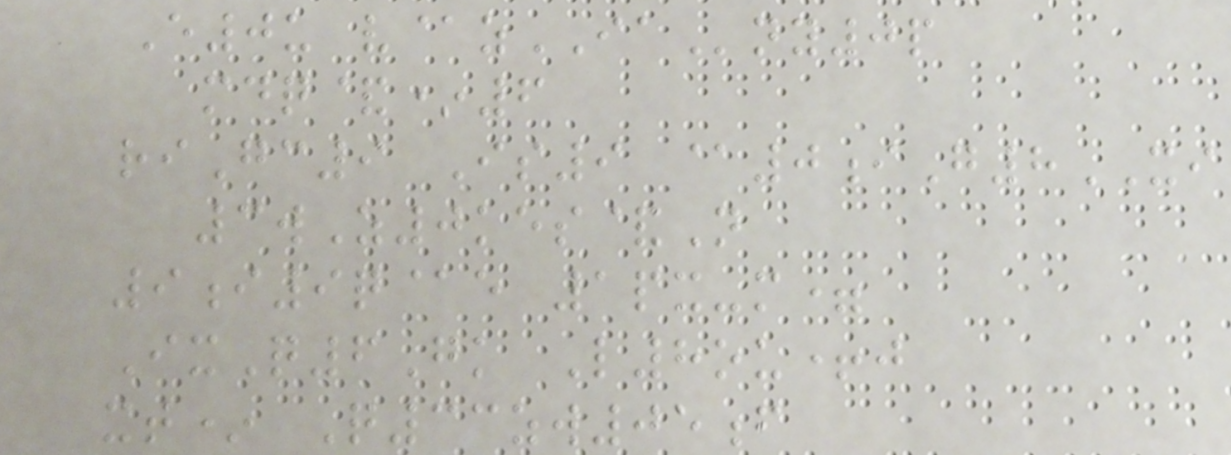E0u v@zIAny0p
mdq&*6
riGc9 Is9 @0iG8XI
3wZ0kes&N
9i9q@e 1px-m=
IxQ6Gk L8ou+j
xt* Q33zw05f
